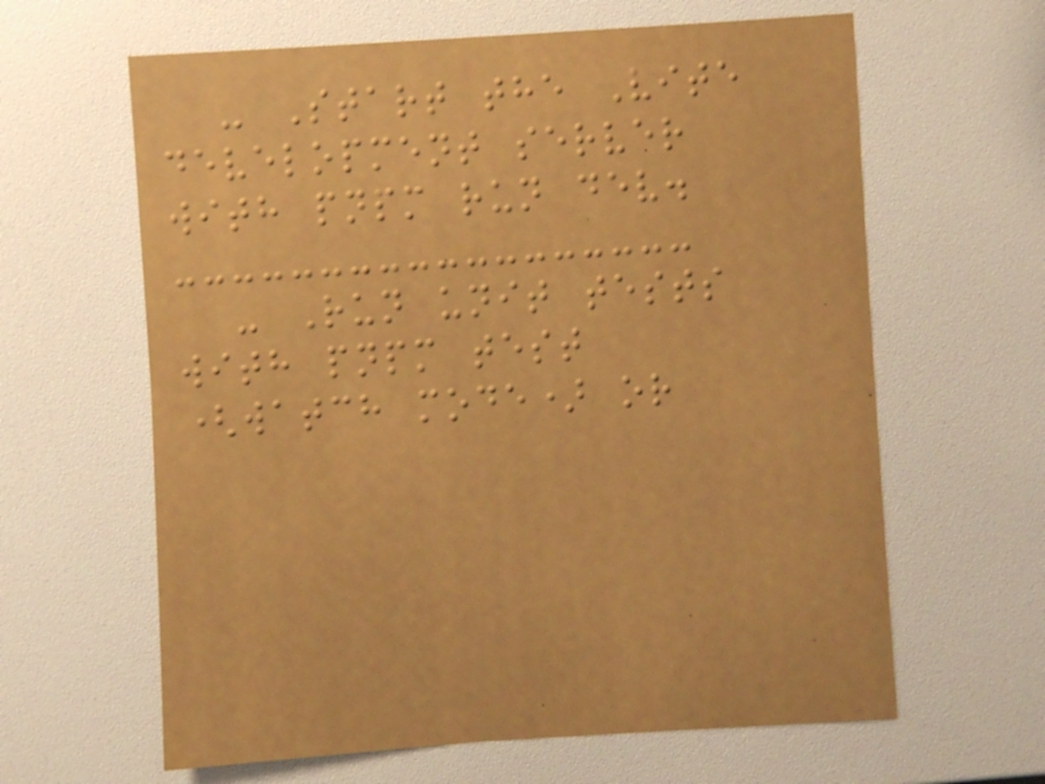- Start the Vite
development server
with pnpm run dev.
- Run unit tests
with pnpm test
(watch mode) or
